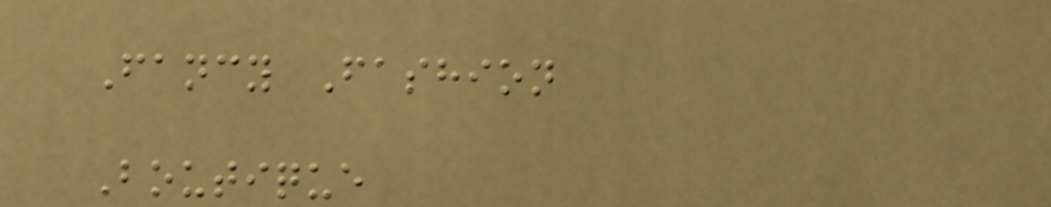Fancy Fashion
Boutique
